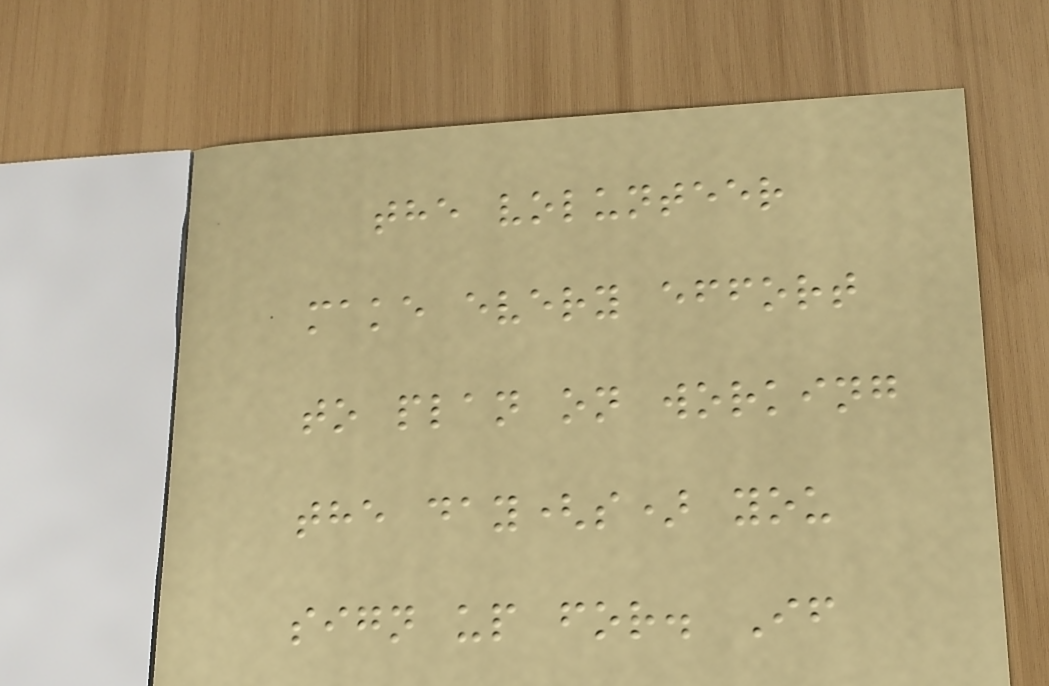the volunteer
make every effort
to plan on working
the day(s) you
sign up for. If
